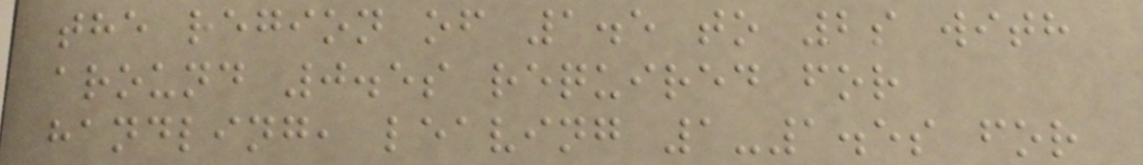the region of 1.5 to 2s with
around 0.5s required for
handling, leaving 1-1.5s for
